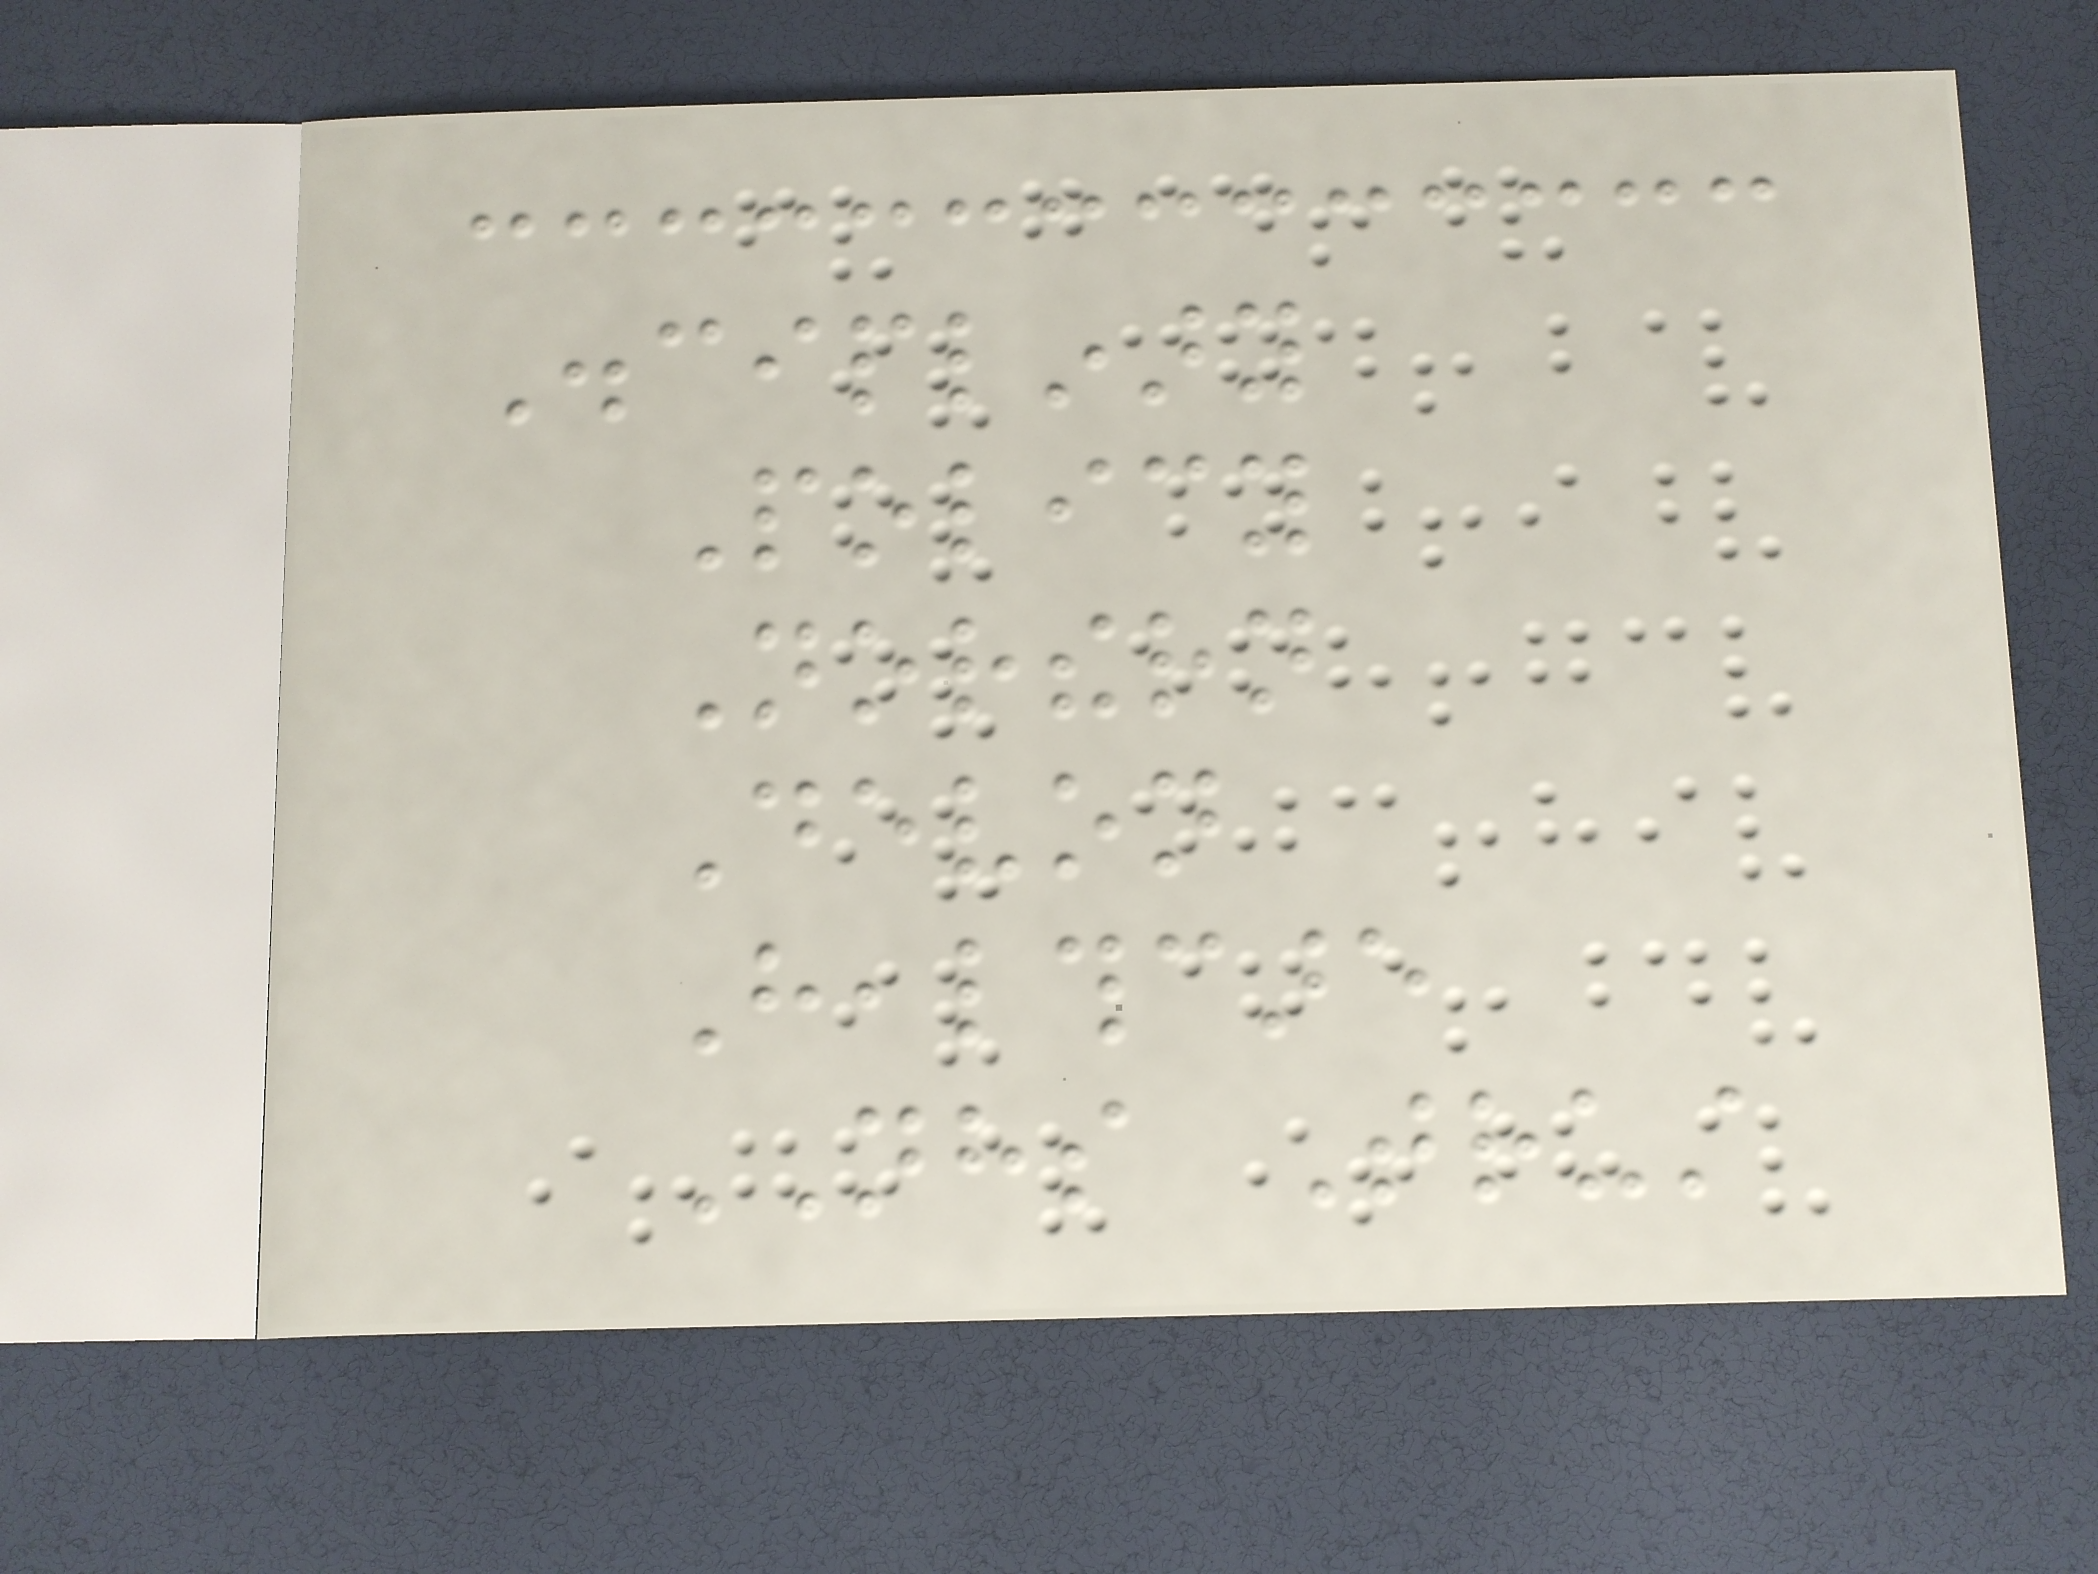Disciplinary
Policy
Northern
Devon
Healthcare
NHS Trust
